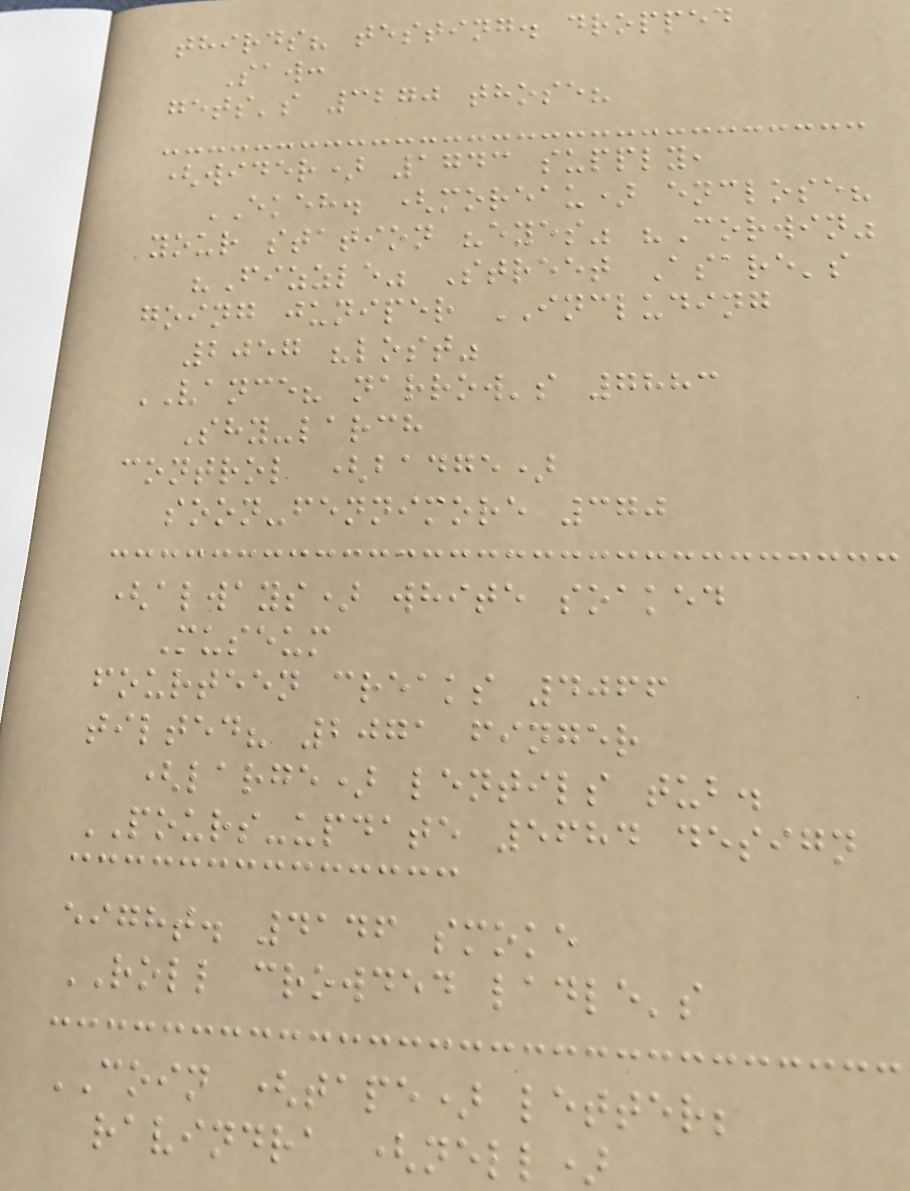thirds? testing. dropped
Saw:
gets's 3270 those?
(wider) 1743 supply,
EKEH. (moreau) enclose?
your station "eyes" "Corwin"
"Fizzle" Street Asare's
going juniper INCLUDING
2057 "lost"
VANCE? narrow's 7883
Shy-larch
control (badge)
soon-fennimore 370
(always) white soaked
Museum
fourteen creaks 4066
tilted? 2071 finger
(large) lentils tub.
POURS-update 5684 design
eight. 4146 smoke
ROLL crowded ladle's
COIN (tape) letter;
ravindra (nell)
